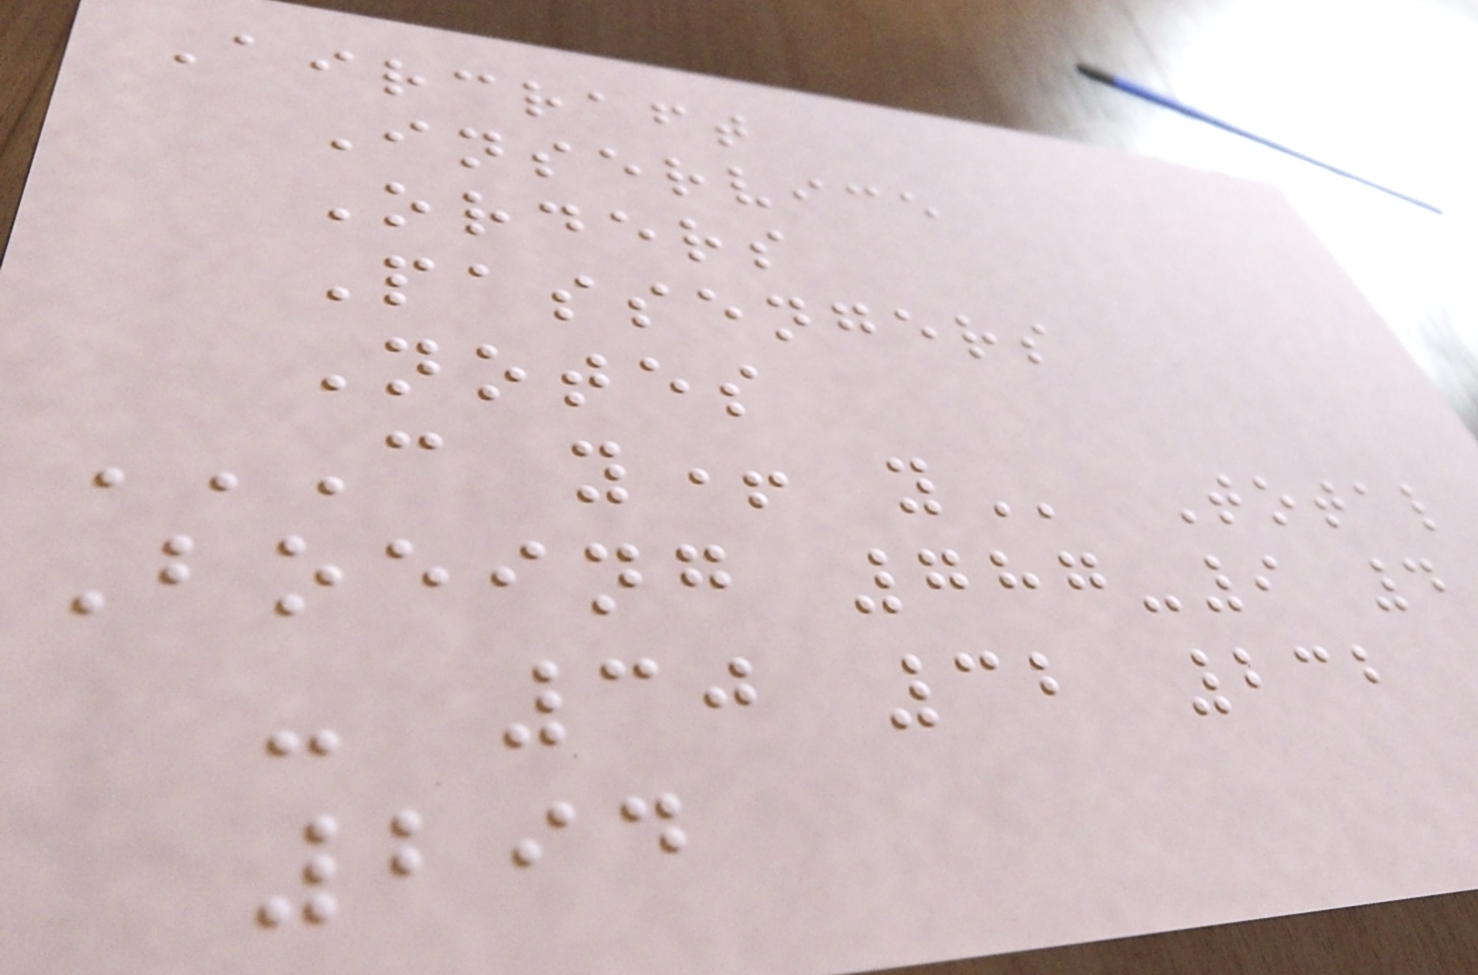Aircraft
Inservice
Orders
Passengers
Notes
C Y+ Y Total
Boeing 787-9 4
- 30 32 232
294
